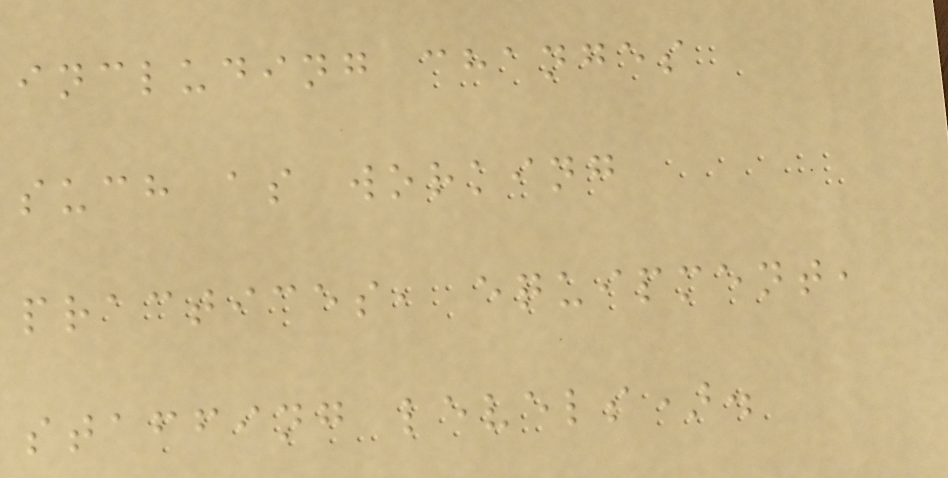including changes
such as working
practices, equipment,
staffing levels).
